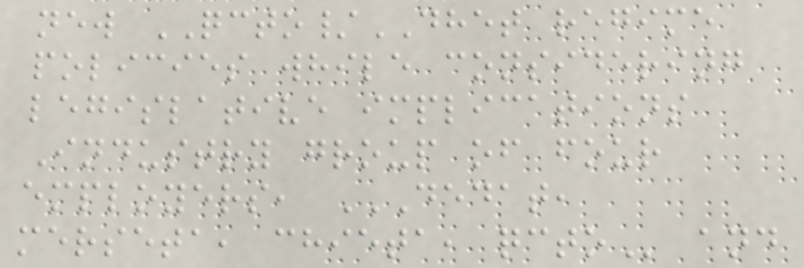new QCTO/DHET regime
policies while considering
legislative implications
Industry group of four
employers, DEDAT,
MERSETA, CHIETA, QCTO and
